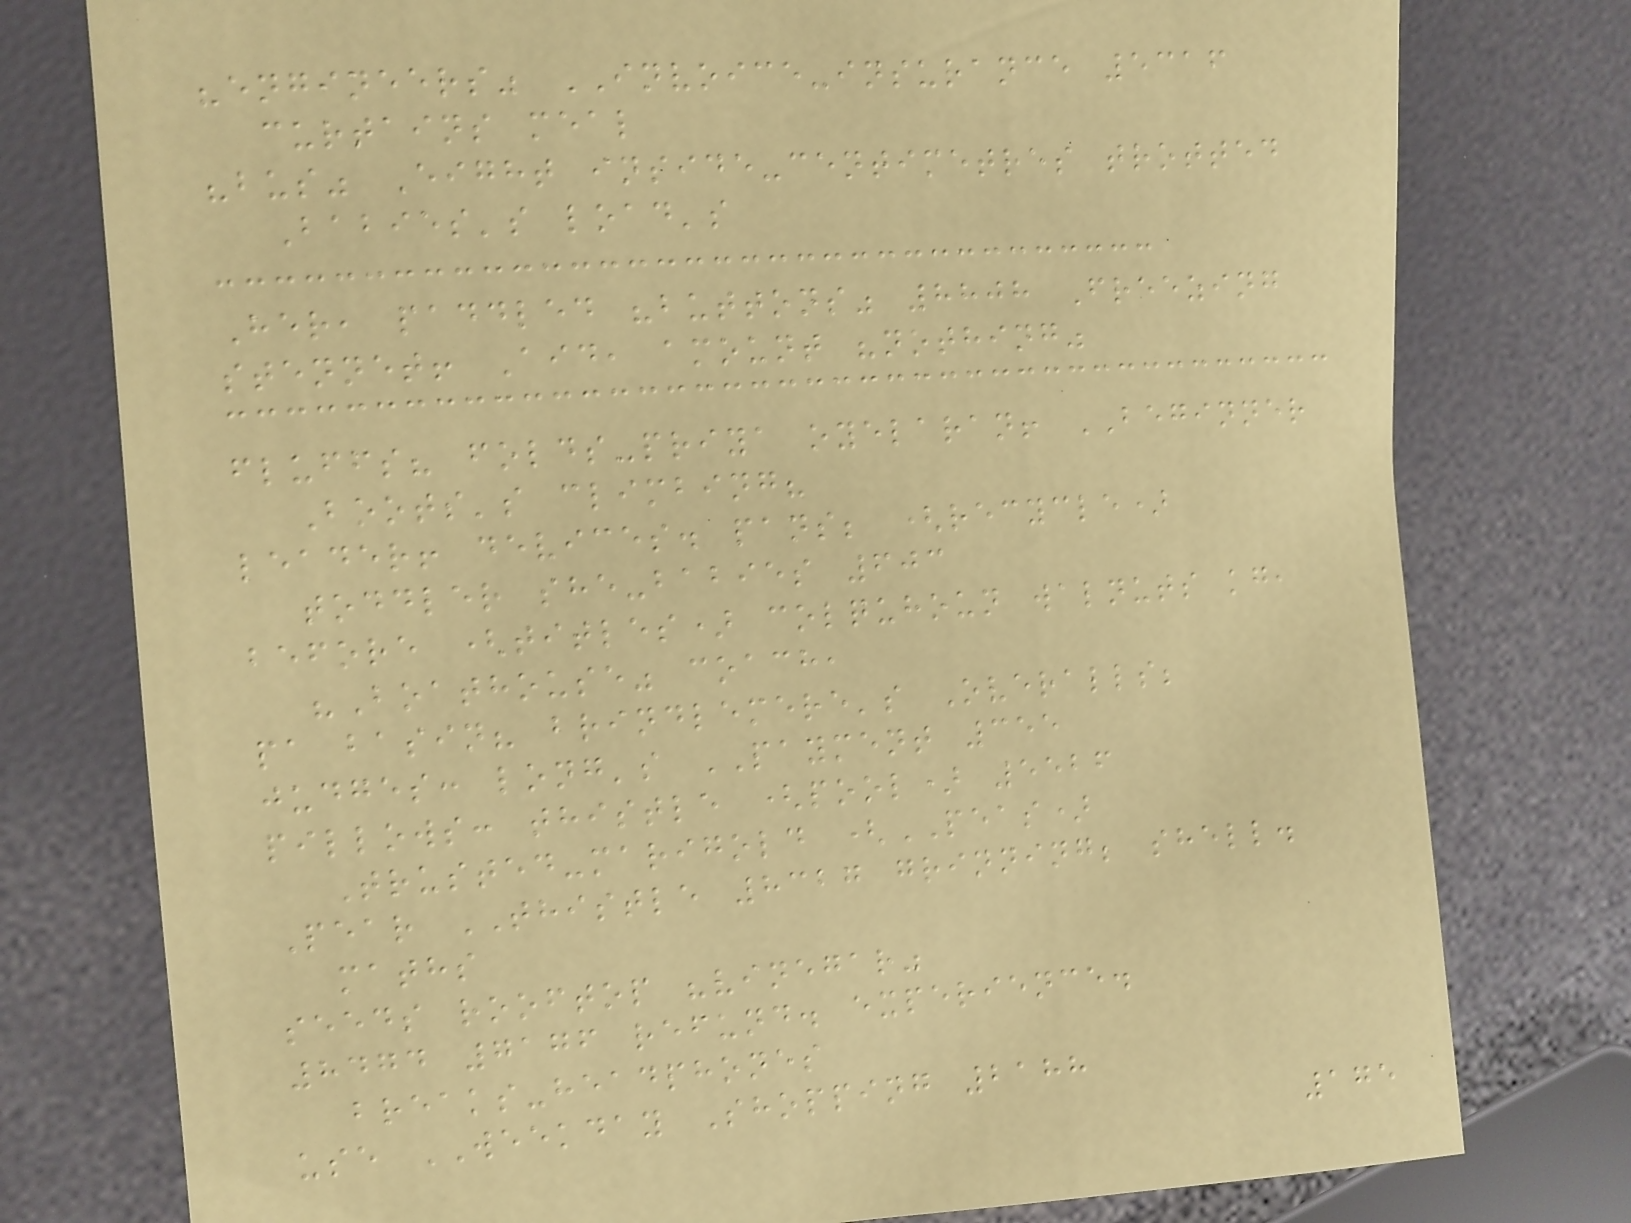"engineers" INVOICE-insurance 5316
curtains meal
"bus" Eight inside-centimetres trotted
Babies's load's
Her, paddled "buttons" 8808 Freezing
stennet! Aid, amount "nothing"
fluffs? folds-priya oyelaran! BEGINNER
Boots's climbing?
leader! devices. pans; (recycle)
toddler she-babies 603
before (titles) colquhoun walnuts kg,
"Boathouse" coach,
pa basin? brindlemere's Overalls;
judges: long's PAYMENT 355
pillows: thistle (pool) 5526
Trusted-marigold (PEAS)
Pear THISTLE 8327 grinning; shell.
maths
seeds rooftop "vinegar"
8474 7176 refund. experience.
breaks-headphones
use WEEKDAY Shopping 2188
175
